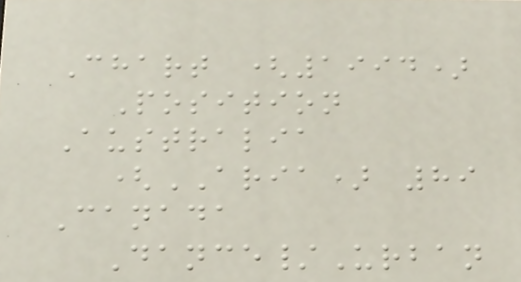Chart (1994)
Position
Australia
(ARIA) 89
Canada
Dance/Urban
